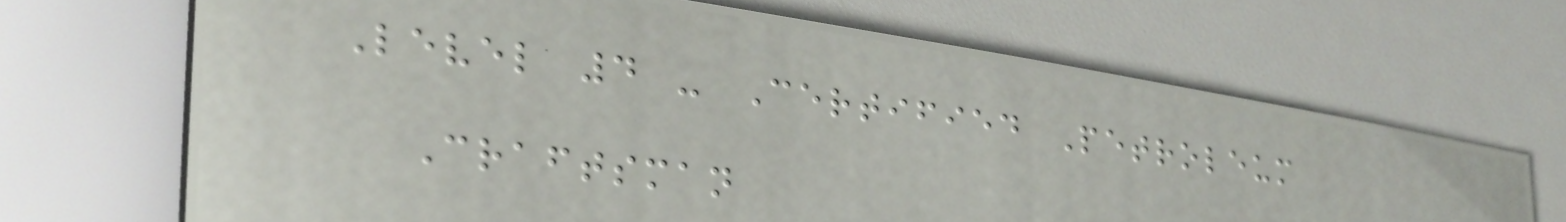Level 4 - Certified Petroleum
Craftsman
